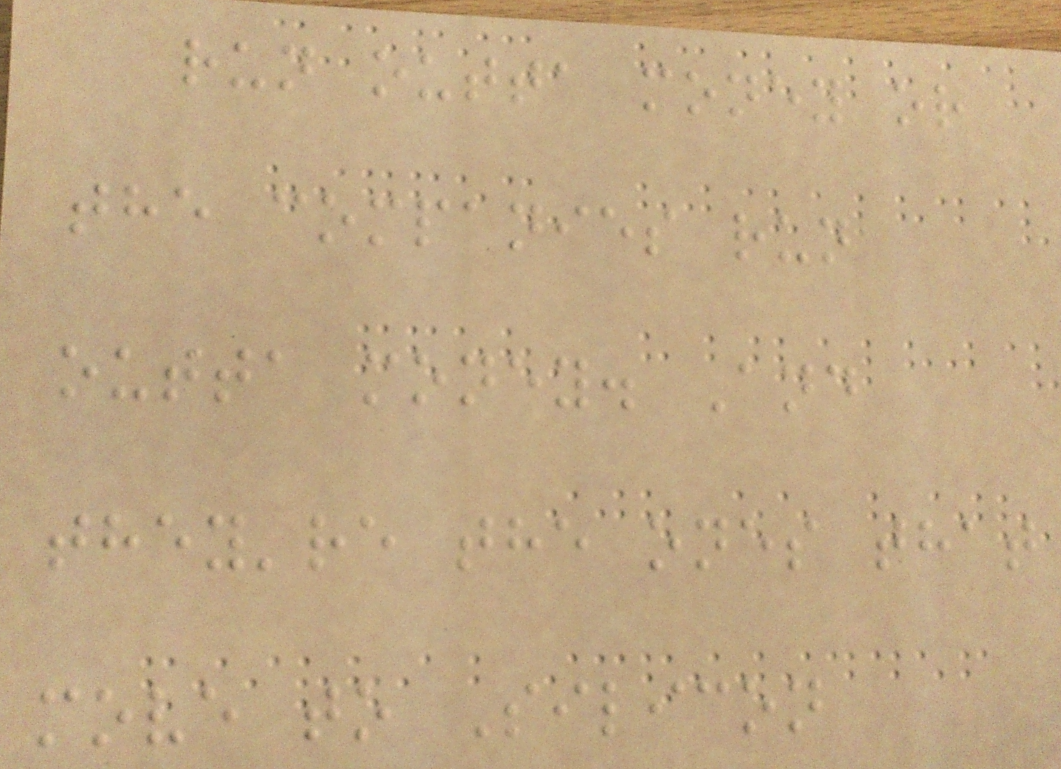run outta money or
the companies run
outta money. And
they're the ones that
move to Silicon
